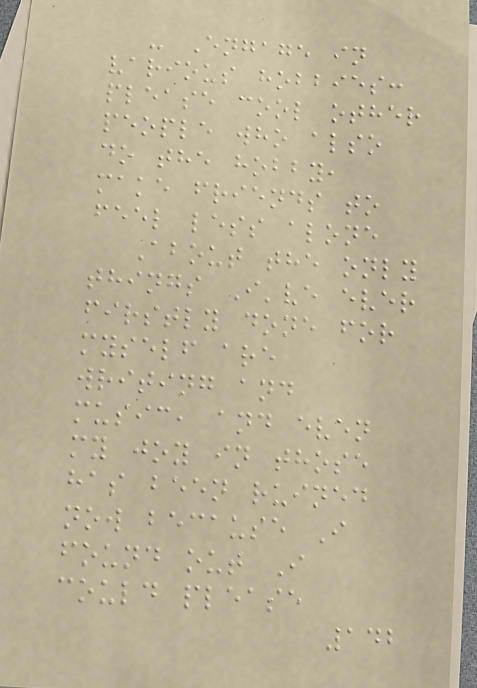- Engage in
various hobbies:
please cool other
people who also
do the hobby,
make friends to
feel less alone
About the only
things I've ever
firstly done for
myself are
writing and
music, and even
my joy in those
has been ruined
now because I
found out I
could please
142
